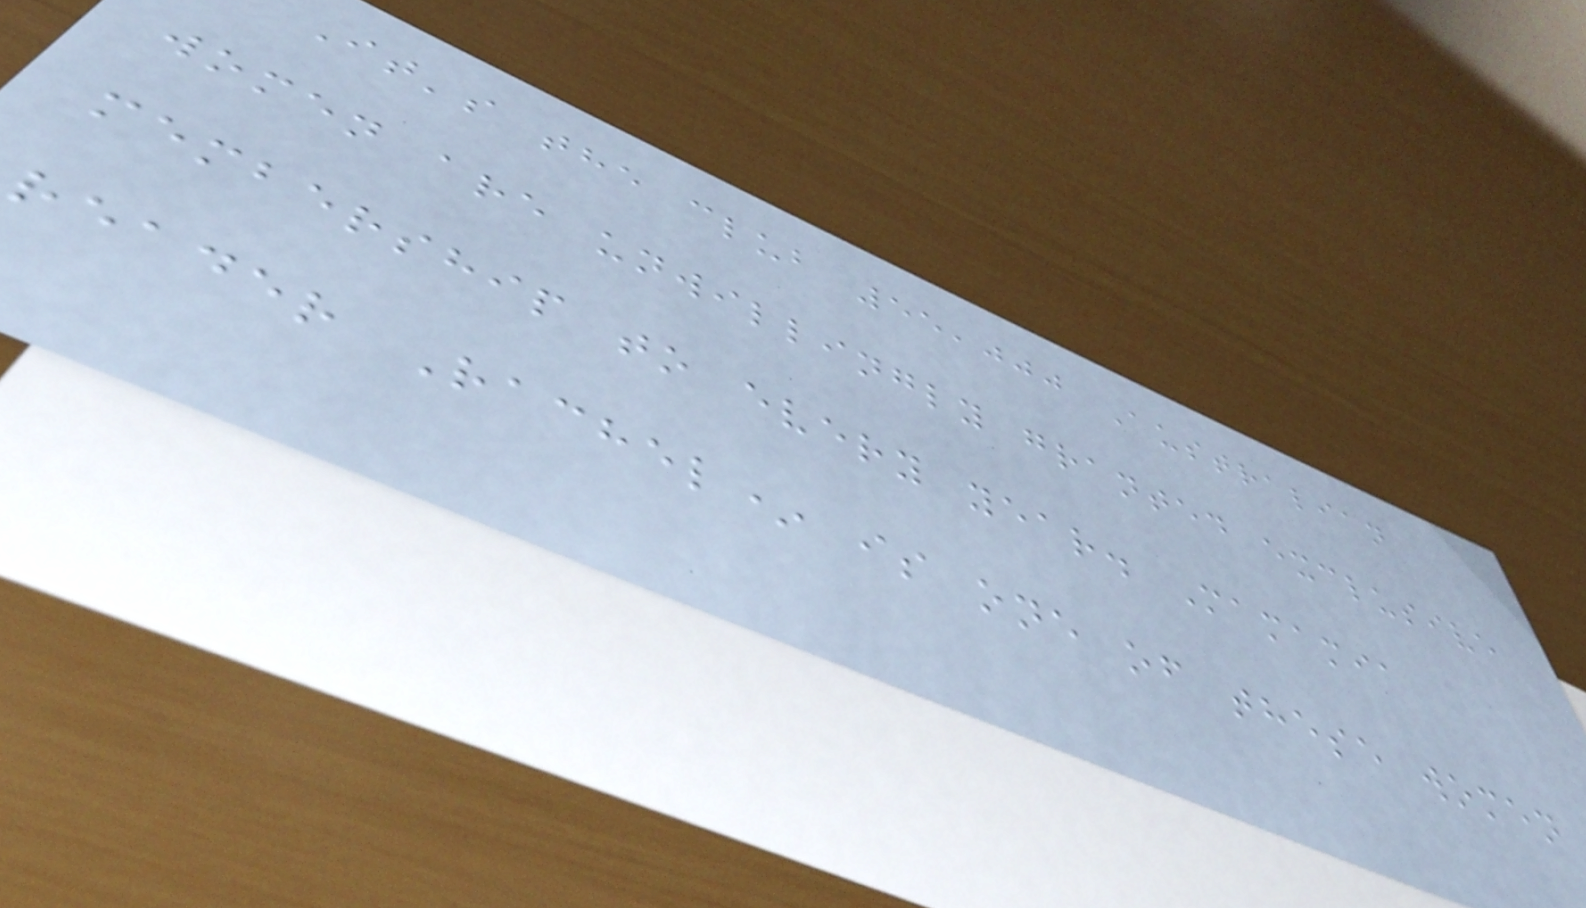It's the club 55,000 Australian
women are unwillingly granted exclusive
membership to every year. Mamamia
reader Rachel* is one of these women
